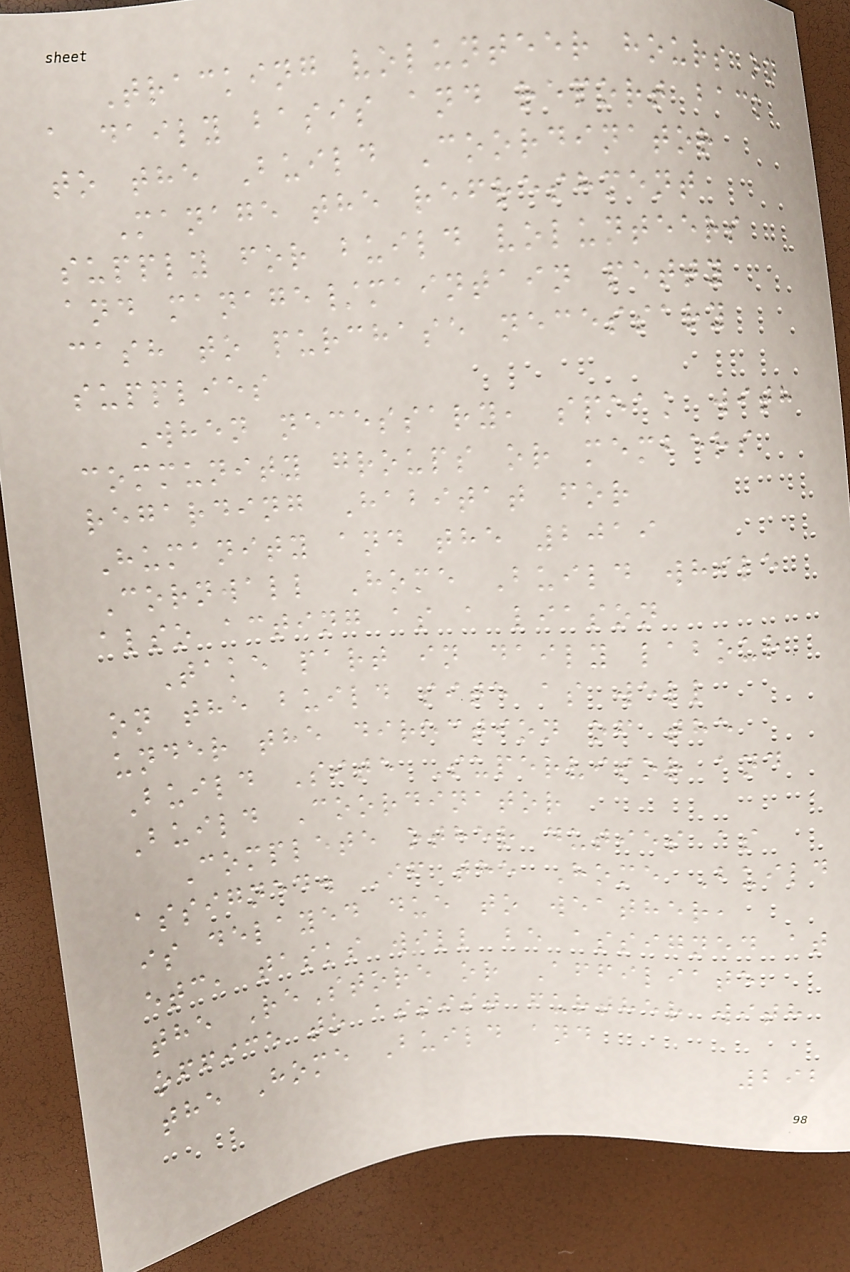Tracking volunteer hours on
a daily basis and report back
to the Build Coordinator
Manage the refreshment
supply for build volunteers
and manage/maintain petty
cash to purchase necessary
supplies
When necessary, speak with
community groups or members
regarding Habitat for
Humanity and the 2019
Cornwall Home Build while
also acting as a liason
Take part in daily labour
on the build site as well
under the direction of the
Build Site Supervisor and
Build Coordinator
Complete other duties as
assigned. If the Home Build
is delayed due to weather,
etc, tasks will be assigned at
the ReStore or Affiliate
office to assist further with
the Home Build and
292
